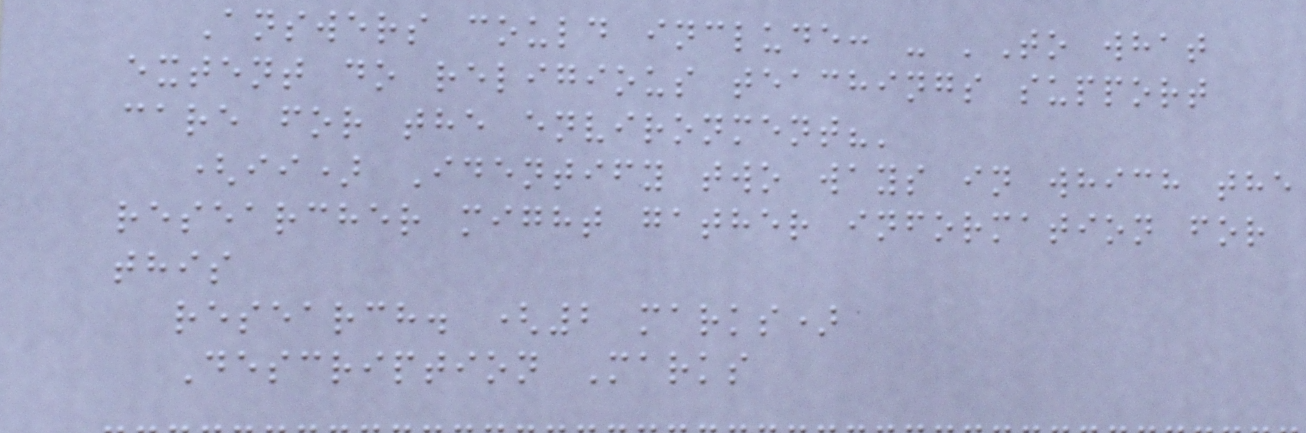Answers could include: - 'To what
extent do religious teachings support
care for the environment?'
(ii) Identify two ways in which the
researcher might gather information for
this
research. (2 marks)
Description Marks
